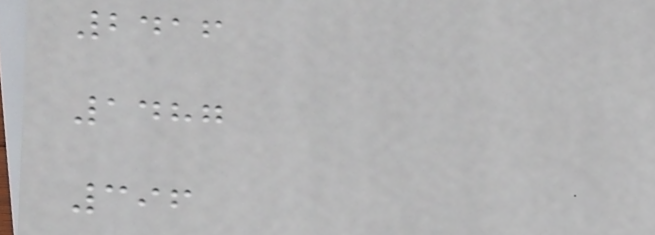2416
1487
396
